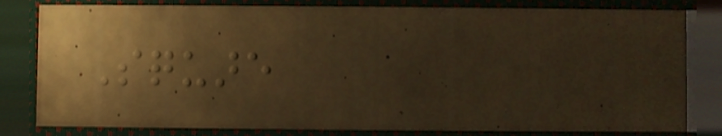Square
